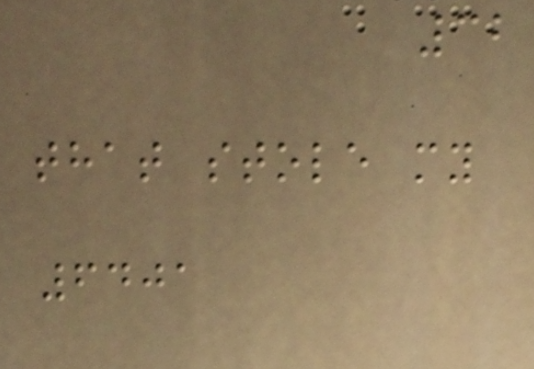32
that stole my
6401
